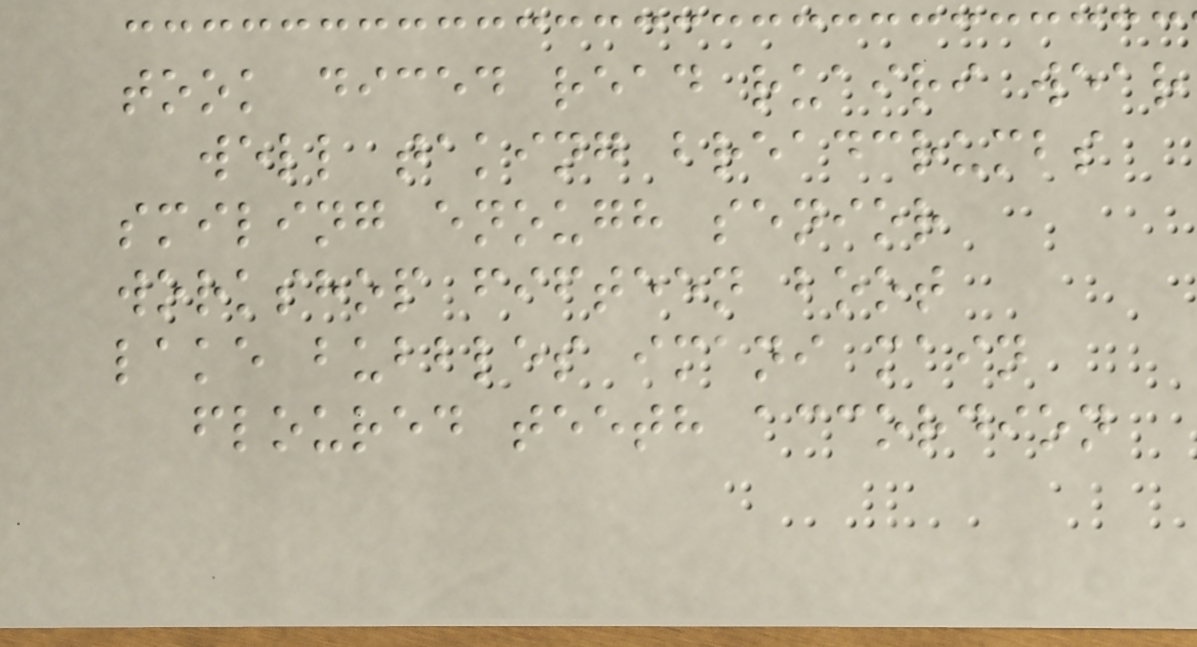took diced read ruairi wear
well taking breadcrumbs
smiling enough senior
workshop fifteen boot
lake bubbles imani main
floured teeth accordion
